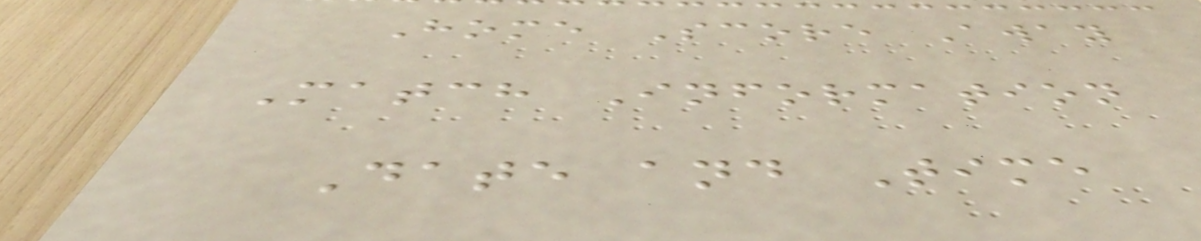Home Score Away
Match Information
Date and Time
